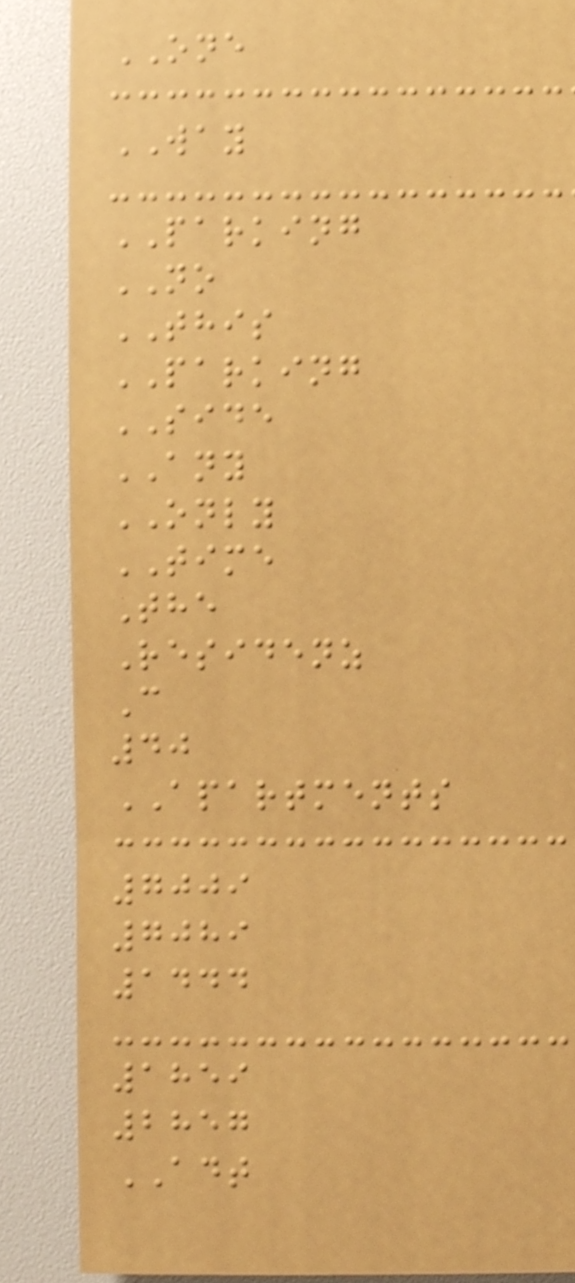ONE
WAY
PARKING
NO
THIS
PARKING
SIDE
ANY
ONLY
TIME
The
Residenz
C
40
APARTMENTS
7009
7089
1444
1859
2857
ADT
